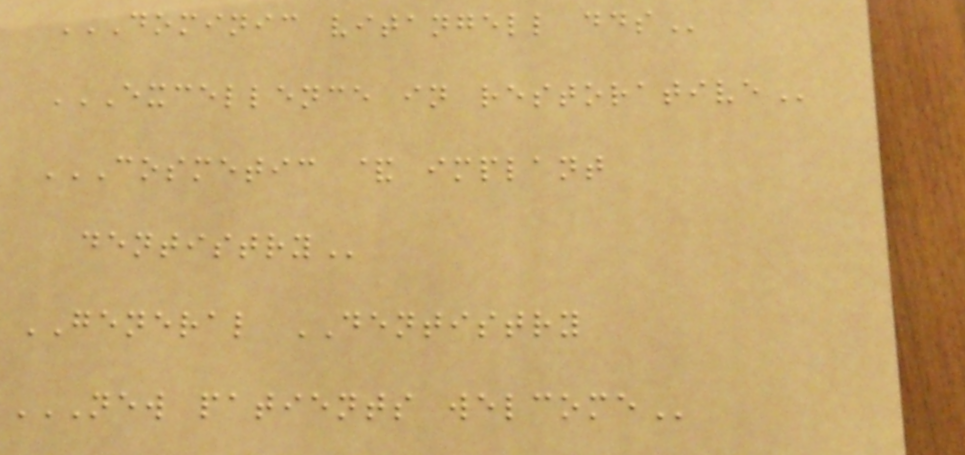DOMINIC VITANGELL DDS
EXCELLENCE IN RESTORATIVE
COSMETIC & IMPLANT
DENTISTRY
GENERAL DENTISTRY
NEW PATIENTS WELCOME
